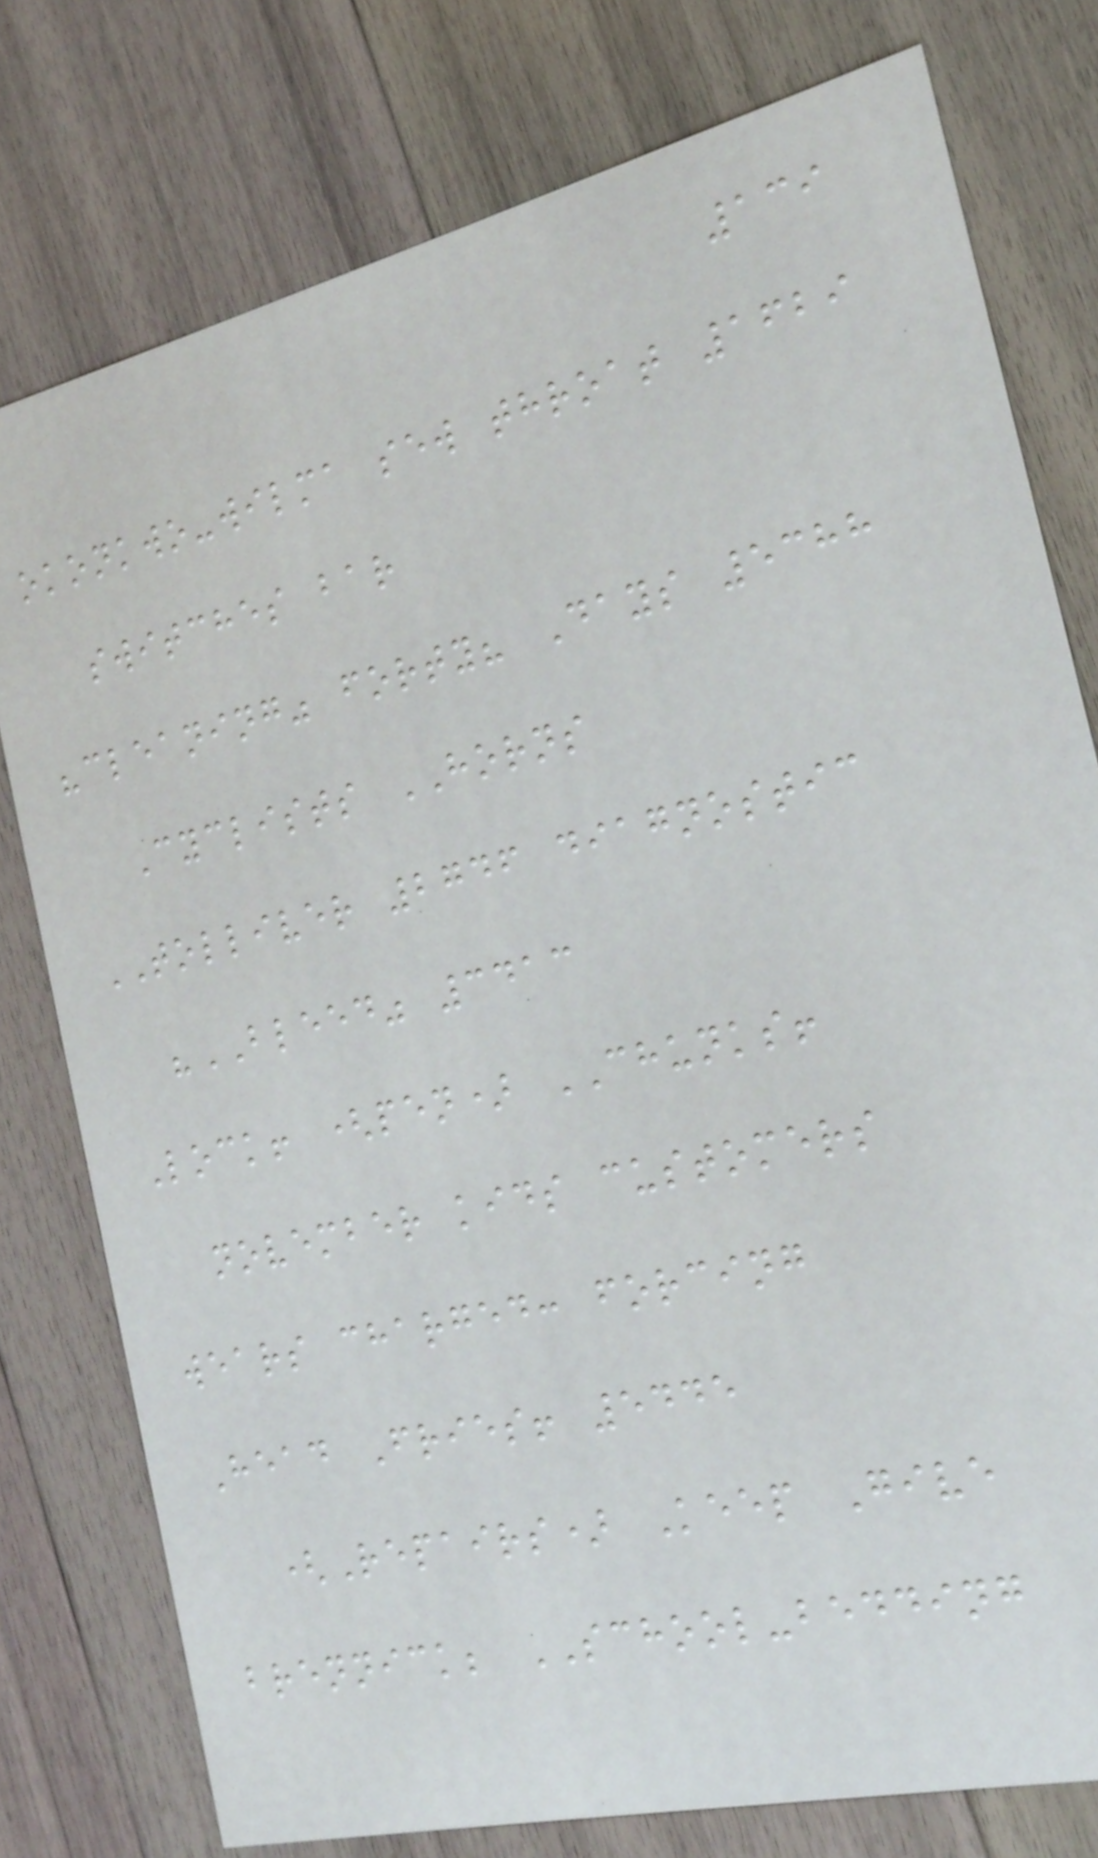139
okonkwo-wilma sew throat 1629
switches bar
"cleaning" forty? Days 5388
Cyclists HORNS
TOLLIVER 2746 diagnostic
"BLEED" 3413
Lock! (pen) CHUNKS!
november kids customers
wears charged: forcing
Head Fries! 5445
(Repairs) Keep Give
brennick; SCHOOL-bedding
